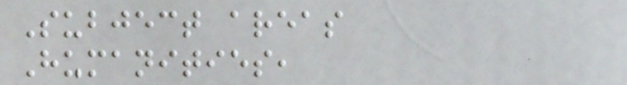Subject areas
Humanities,
